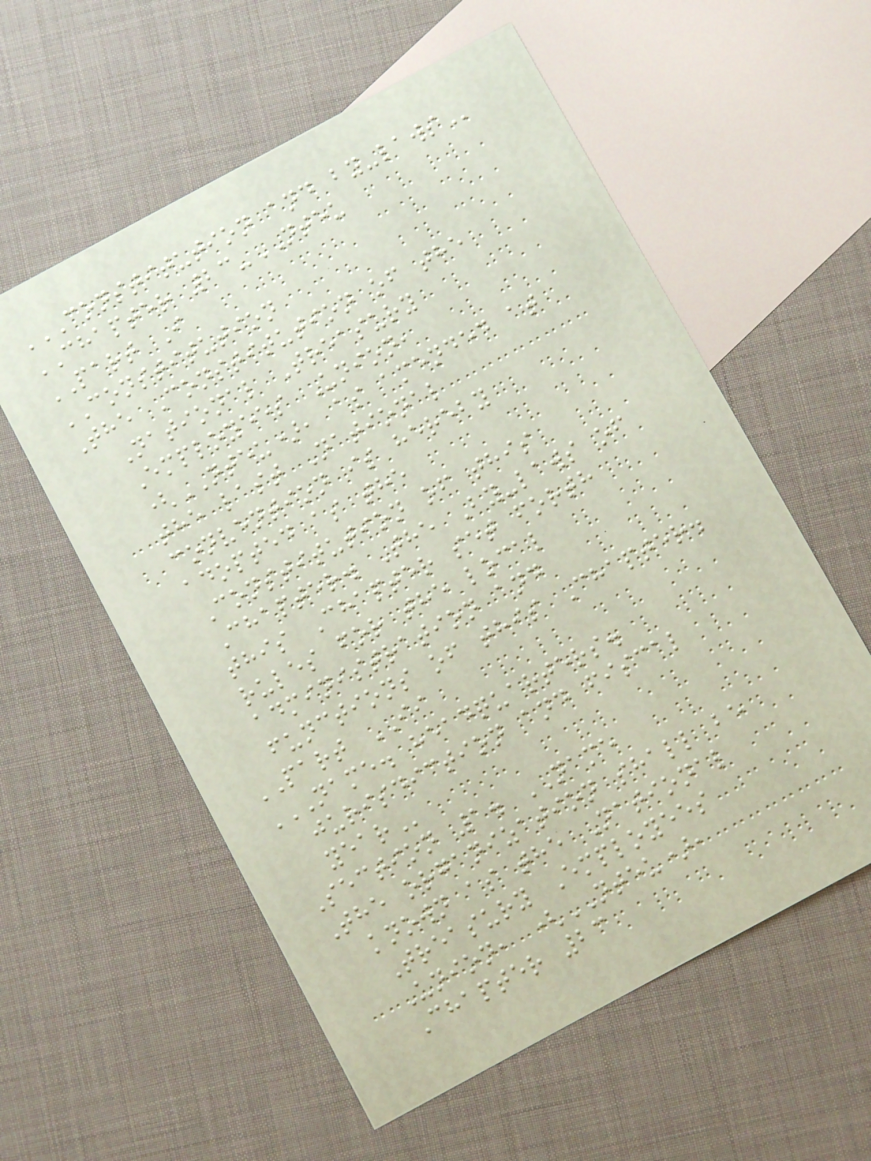CONSTITUTION AND BY-LAWS
CHAPTER 23-NTEU
PART I
CONSTITUTION
The Constitution of the
National Treasury
Employees Union,
(NTEU), as amended at
the last National
convention is hereby
adopted as the
Constitution of this
Chapter. The By-laws of
this Chapter set forth
rules for the local
administration and
functions of this Chapter.
PART II
NAME. HEADQUARTERS.
JURISDICTION AND FISCAL
YEAR
Section 1. NAME
The organization shall be
known as the National
Treasury Employees
Union, (NTEU),
Chapter 23
